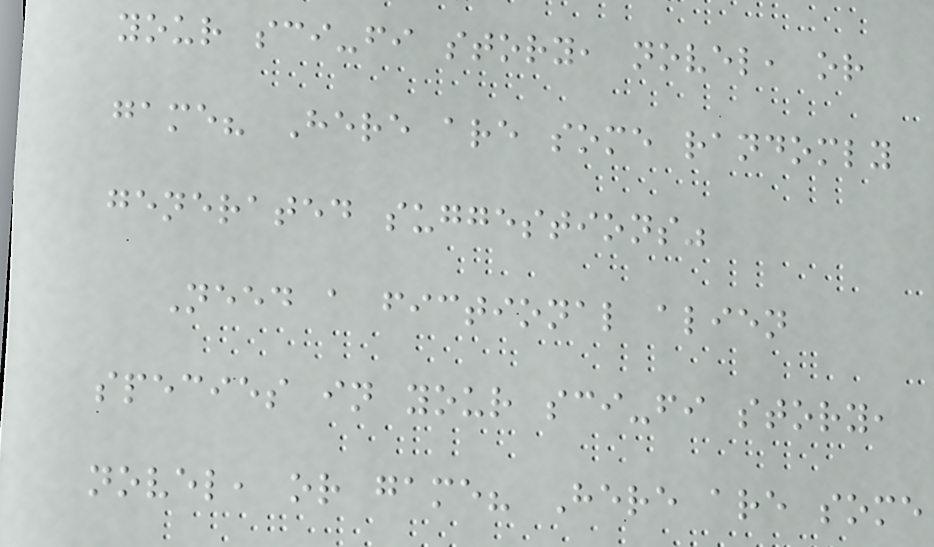your sci-fi story, novel, or
game? Here are some randomly
generated suggestions"
Need a fictional alien
species in your sci-fi story,
novel, or game? Here are some
